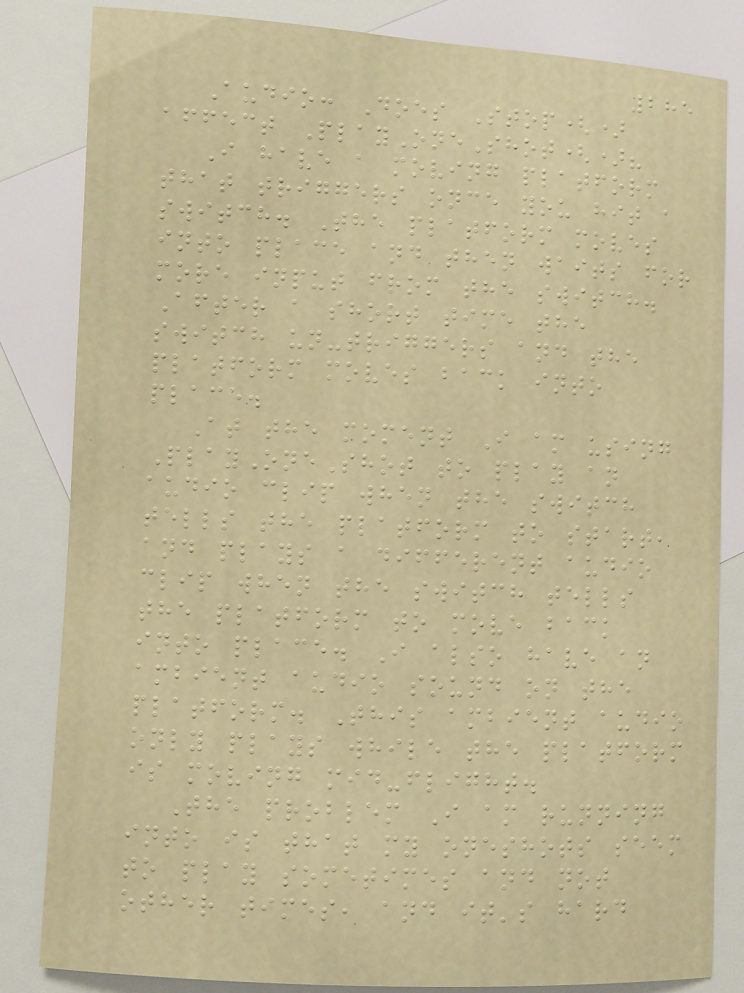285
Audio: Does Stop()
affect PlayOneShot()?
I have a moving platform
that triggers once you hit a
switch. The platform moves
into place and then waits for
more input from the switch.
After a short time the
switch un-triggers and the
platform moves back into
place.
At the moment I am using
PlayOneShot to play an
audio clip when the switch
tells the platform to start,
and plays a different audio
clip when the switch tells
the platform to move back
into place. I also have an
ambient audio sound on the
platform. This ambient audio
only plays while the platform
is moving mid-flight.
The problem I am running
into is that my oneshots seem
to play sometimes and not
other times, and it's hard
